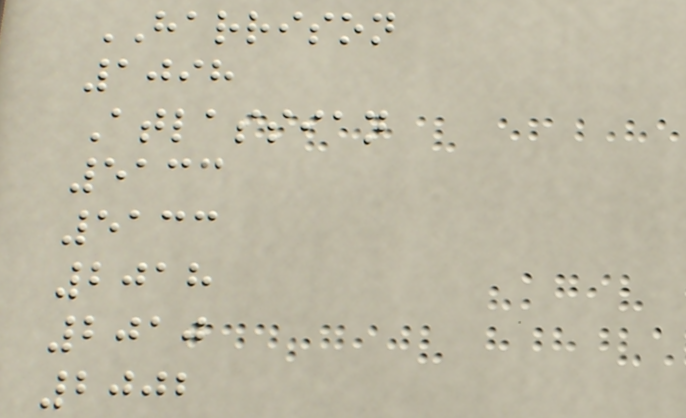HARRISON
1098
Atlassian
5133
5133
2018
2010
2002
